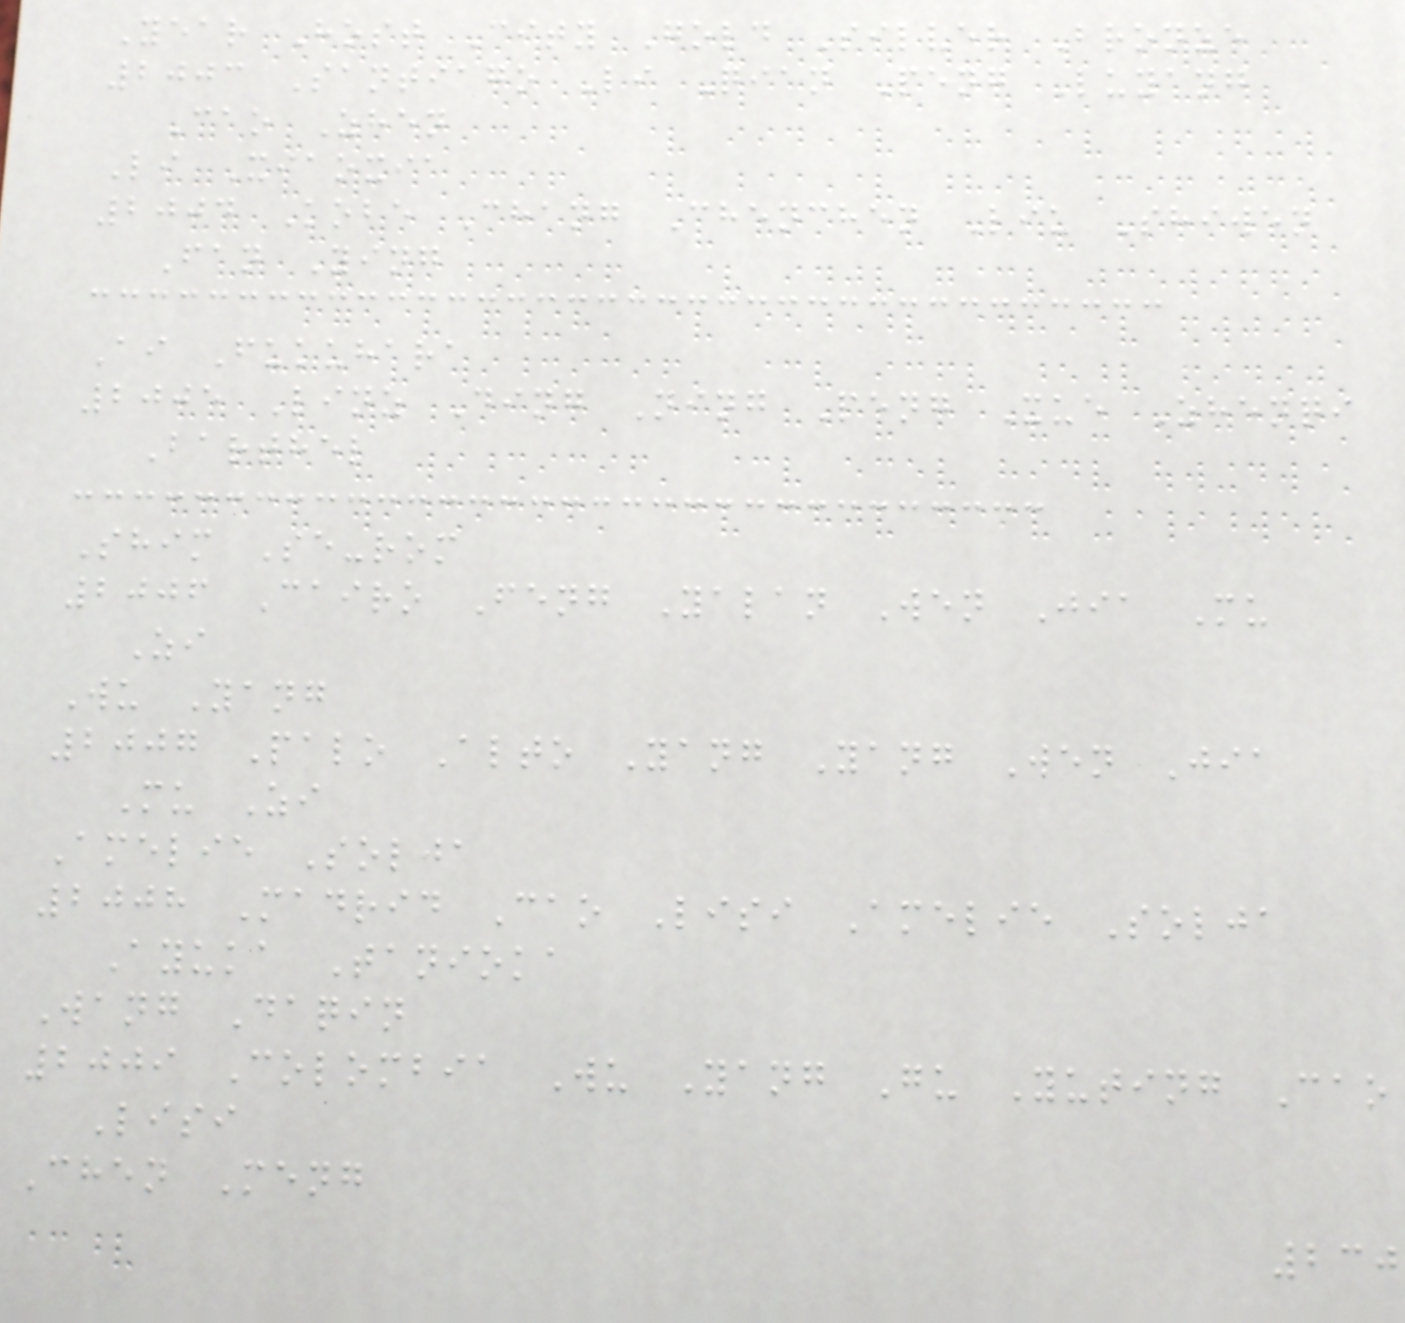Year Host City Gold Silver Bronze
2003 Santiago Li Qian Peng Luyang
Cao Zhen
Li Xiaoxia
2004 Kobe Chang Chenchen Liu Shiwen
Fan Ying
Ai Fukuhara
2005 Linz Ding Ning Peng Xue Zhenqi
Barthel
Shim Se-rom
2006 Cairo Feng Yalan Wen Jia Mu
Zi
Wu Yang
2007 Palo Alto Yang Yang Wen Jia
Mu Zi
Amelie Solja
2008 Madrid Cao Lisi Amelie Solja
Ayuka Tanioka
Wang Daqin
2009 Colombia Wu Yang Gu Yuting Cao
Lisi
Chen Meng
230
